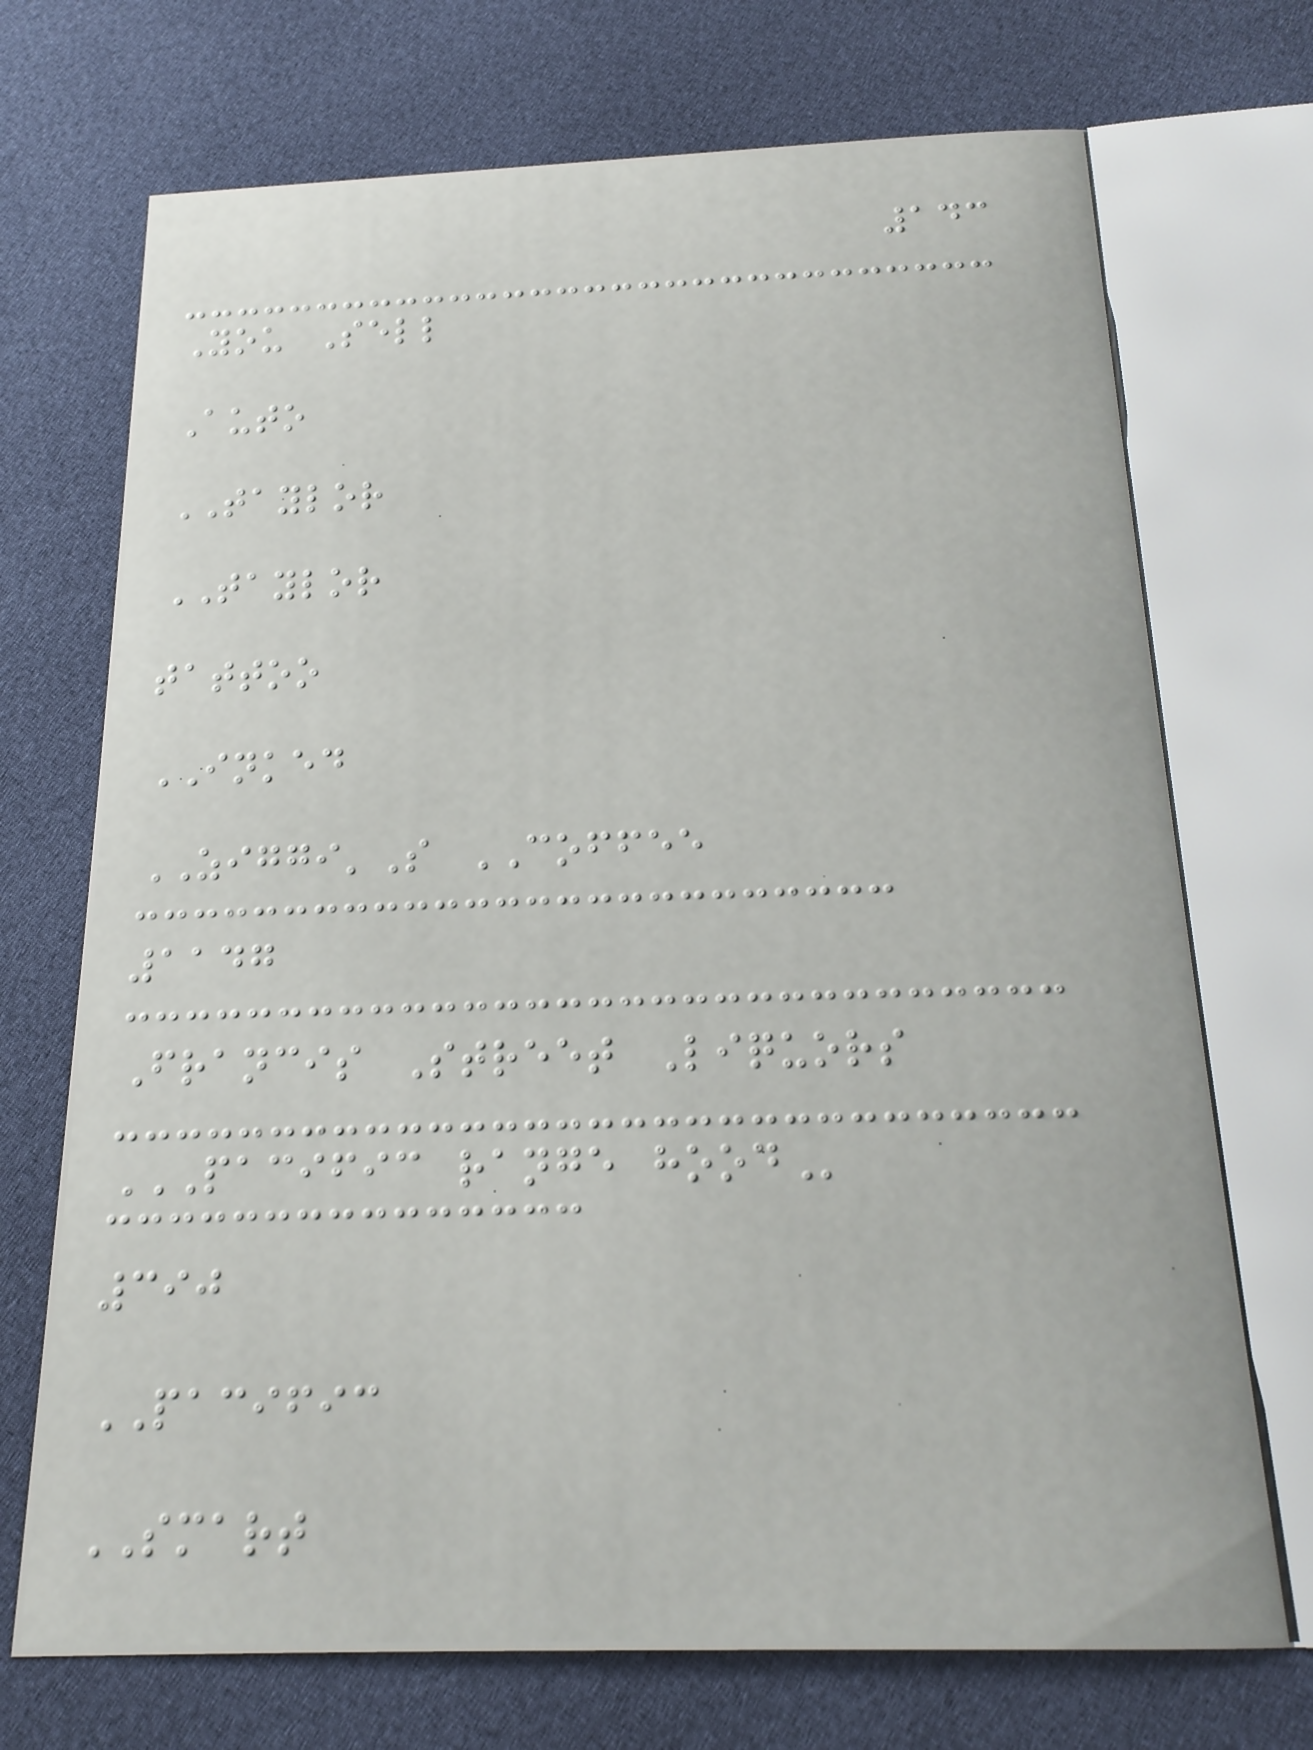143
You Sell
Auto
TAYLOR
TAYLOR
tattoo
INKED
ZIGGI'S COFFEE
1147
Francis Street Liquors
PACIFIC RANGE HOOD
390
PACIFIC
SMART
